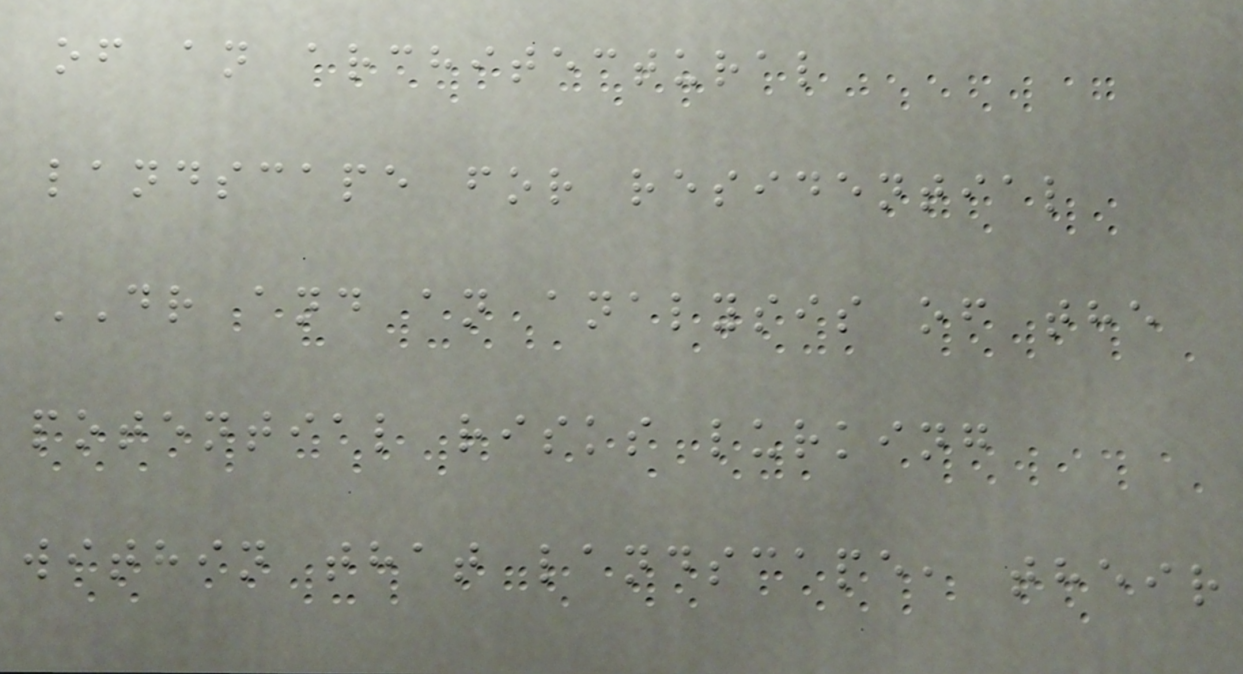of an architectural
landscape for residential
DR and an analysis of the
potential risks lurking
within that landscape, their
